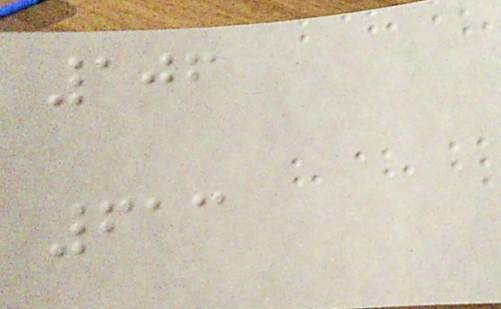106
613
